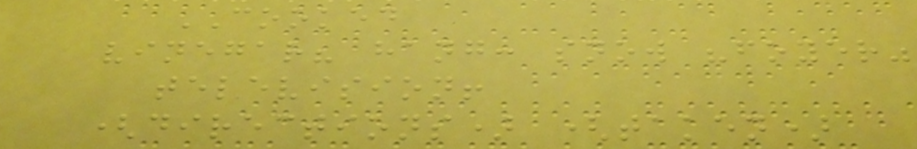COOKED
vinegar? hang: snow "foyer"
television!
(directions) (taken)
